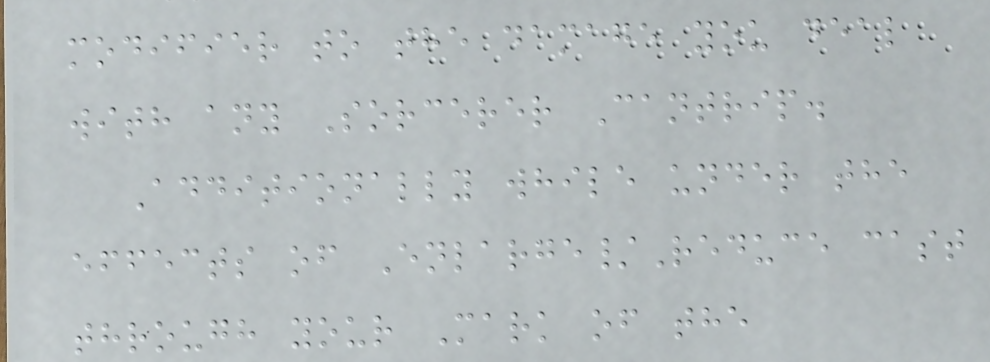modifier to the damage you deal
with any Sorcerer Cantrip.
Additionally while under the
effects of Enlarge/Reduce cast
through your Mark of the
